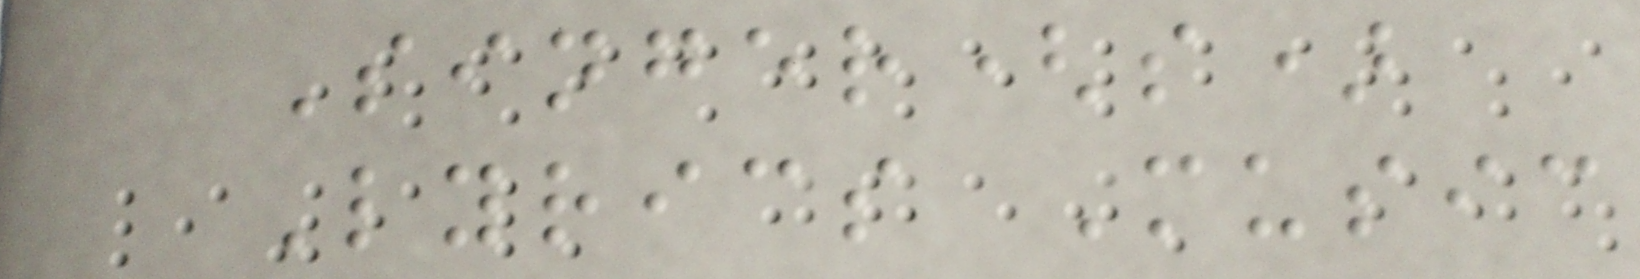Singer(s)
Lyrics Music
